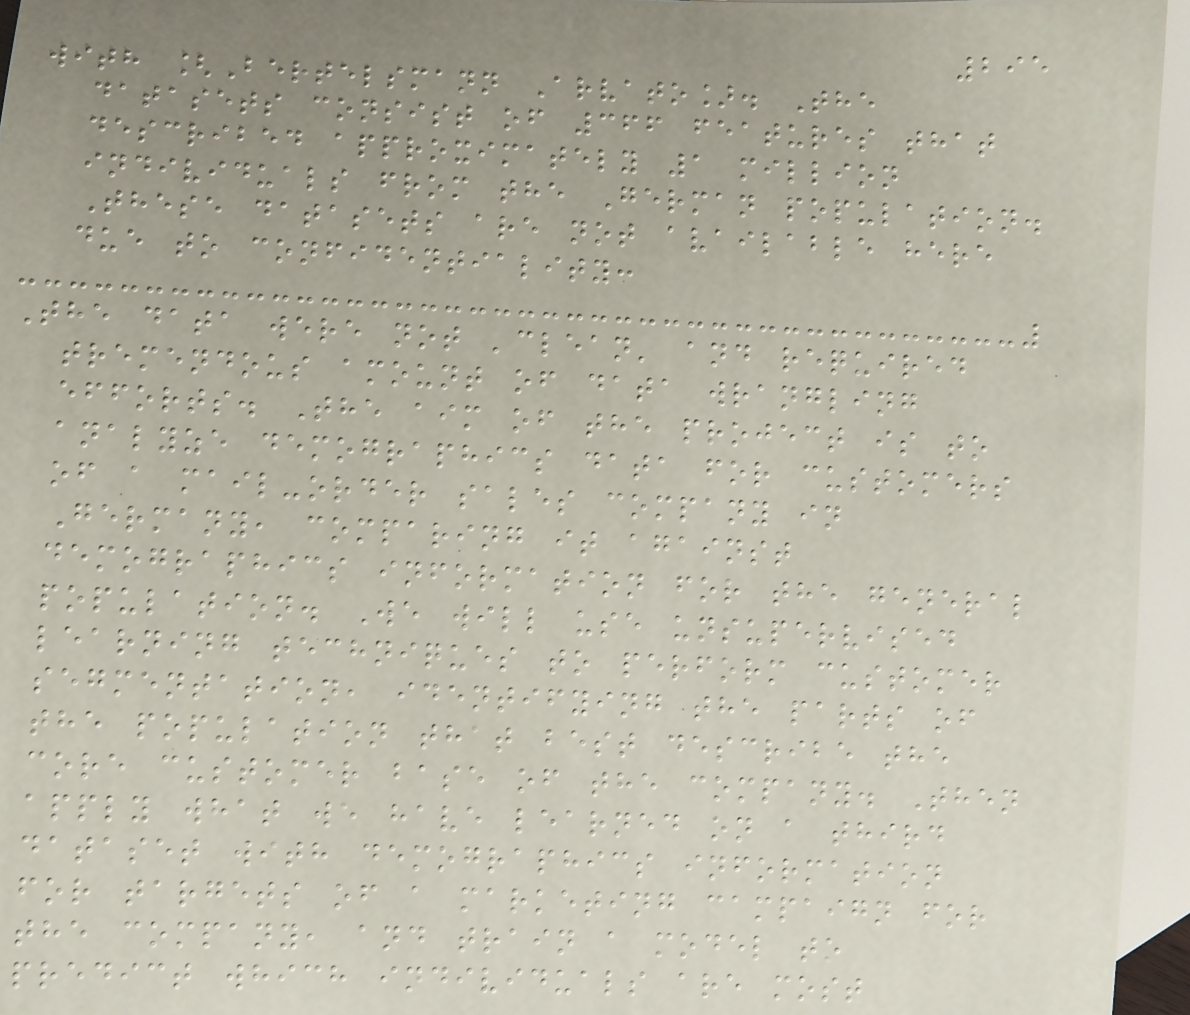295
with [Bertelsmann Arvato]. The
datasets consist of 366 features that
described approximately 1 million
individuals from the German population.
These datasets are not available here
due to confidentiality:
The data were not 'clean' and required
tremendous amount of data wrangling
efforts. The aim of the project is to
analyze demographics data for customers
of a mail-order sales company in
Germany, comparing it against
demographics information for the general
population. We will use unsupervised
learning techniques to perform customer
segmentation, identifying the parts of
the population that best describe the
core customer base of the company. Then
apply what we have learned on a third
dataset with demographics information
for targets of a marketing campaign for
the company, and train a model to
predict which individuals are most
